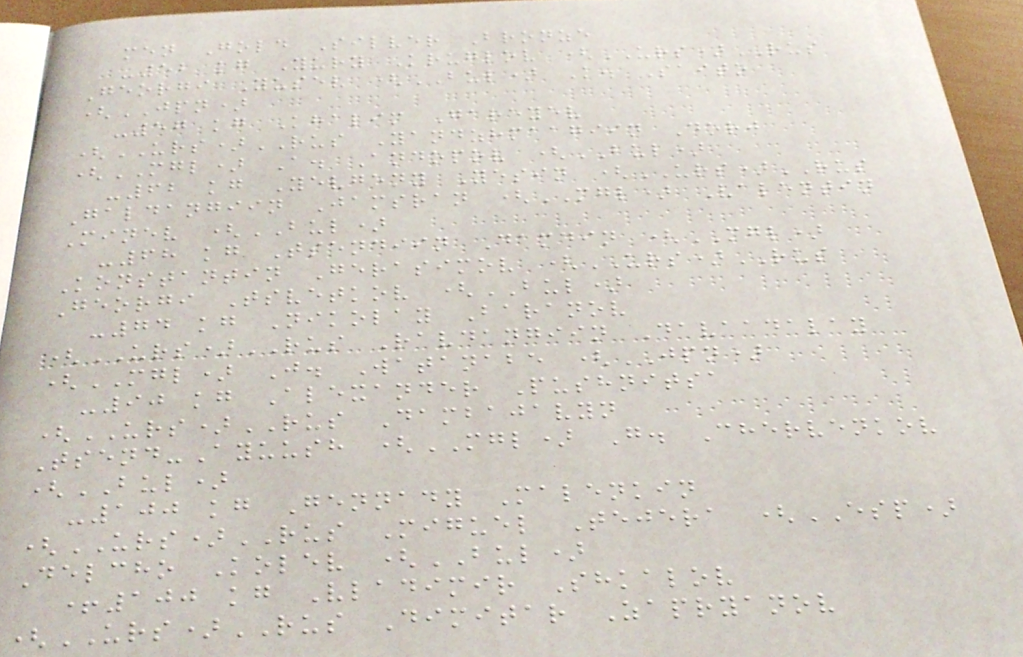men Gold Silver Bronze
-52 kg Yury Kruglov (URS)RUS
Georgi Yusev (BUL) K. Saito
(JPN)
-57 kg Khalim Gareyev
(URS)RUS Yandzhmaagiin Dorj
(MGL) A. Andopov (BUL)
-62 kg Yevgeny Yesin (URS)RUS
Galdangiin Jamsran (MGL) Valentin
Minev (BUL)
-68 kg Tsendiin Damdin (MGL)
Konstantin Gerasimov (URS)RUS
Georgi Tsvetkov (BUL)
-74 kg Nikolay Baranov
(URS)RUS Ravdangiin Davaadalay
(MGL) J. Watanabe (JPN)
-90 kg Alexander Pushnitsa
(URS)RUS Dambajavyn
Tsend-Ayuush (MGL) G. Chervenkov
(BUL)
-100 kg Gennady Malenkin
(URS)RUS Miguel Tejera (ESP)
Delcho Kolev (BUL)
+100 kg Vladimir Shkalov
(URS)RUS Dimitar Zapryanov
